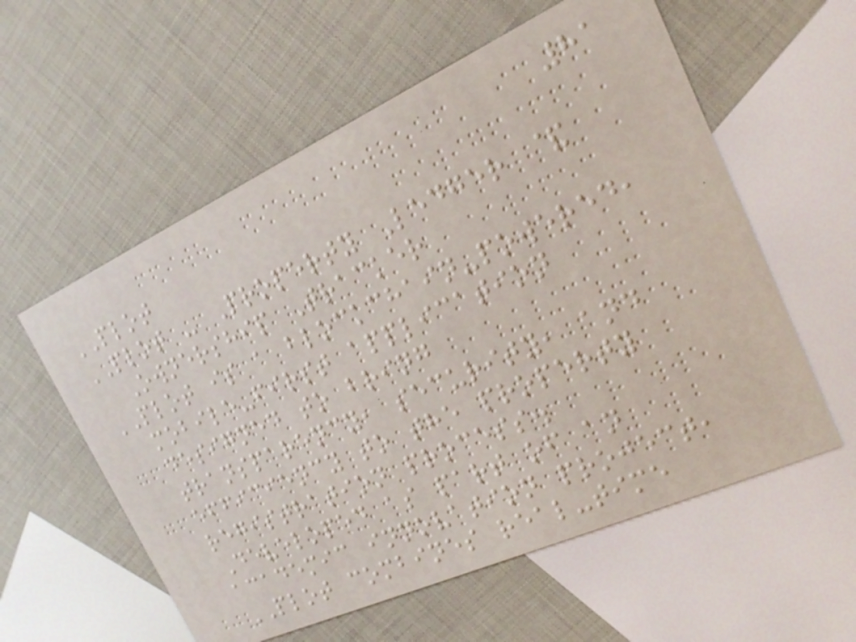81
PLOT
PLOT - Property Ledger &
Ownership Tracker
PLOT is a blockchain-powered,
mobile-first application
designed to bring
transparency, security, and
efficiency to the property
registration process.
Developed as part of an
academic innovation project,
PLOT combines real-time
